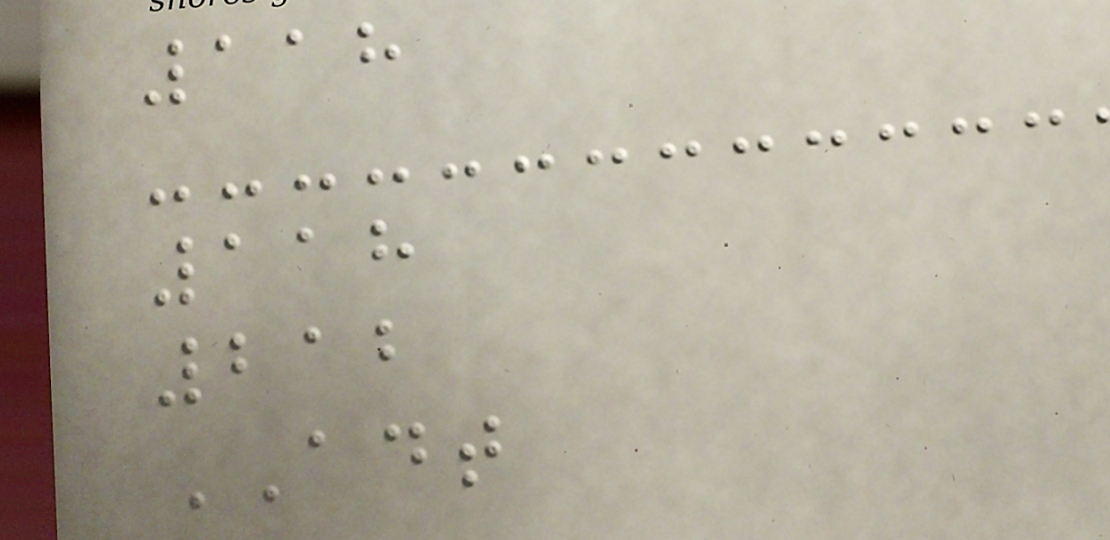118
118
212
ADT
